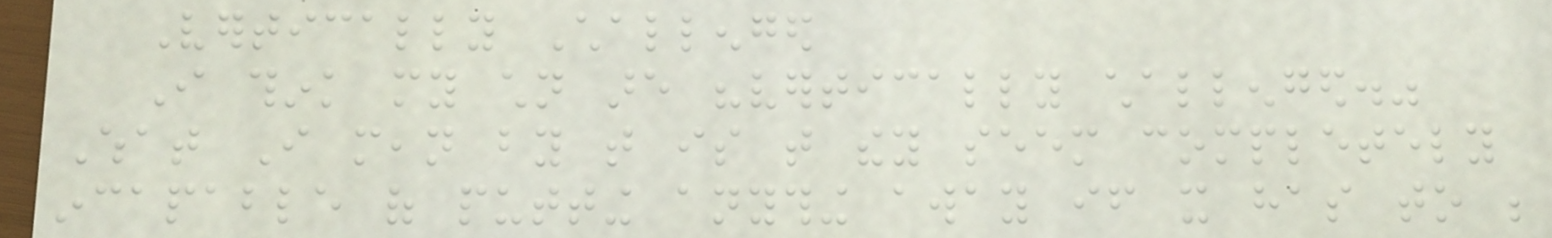Vertically Challenged
I think my children are "vertically challenged."
What I mean by that is that they seem completely
incapable of putting anything away if it has to be
